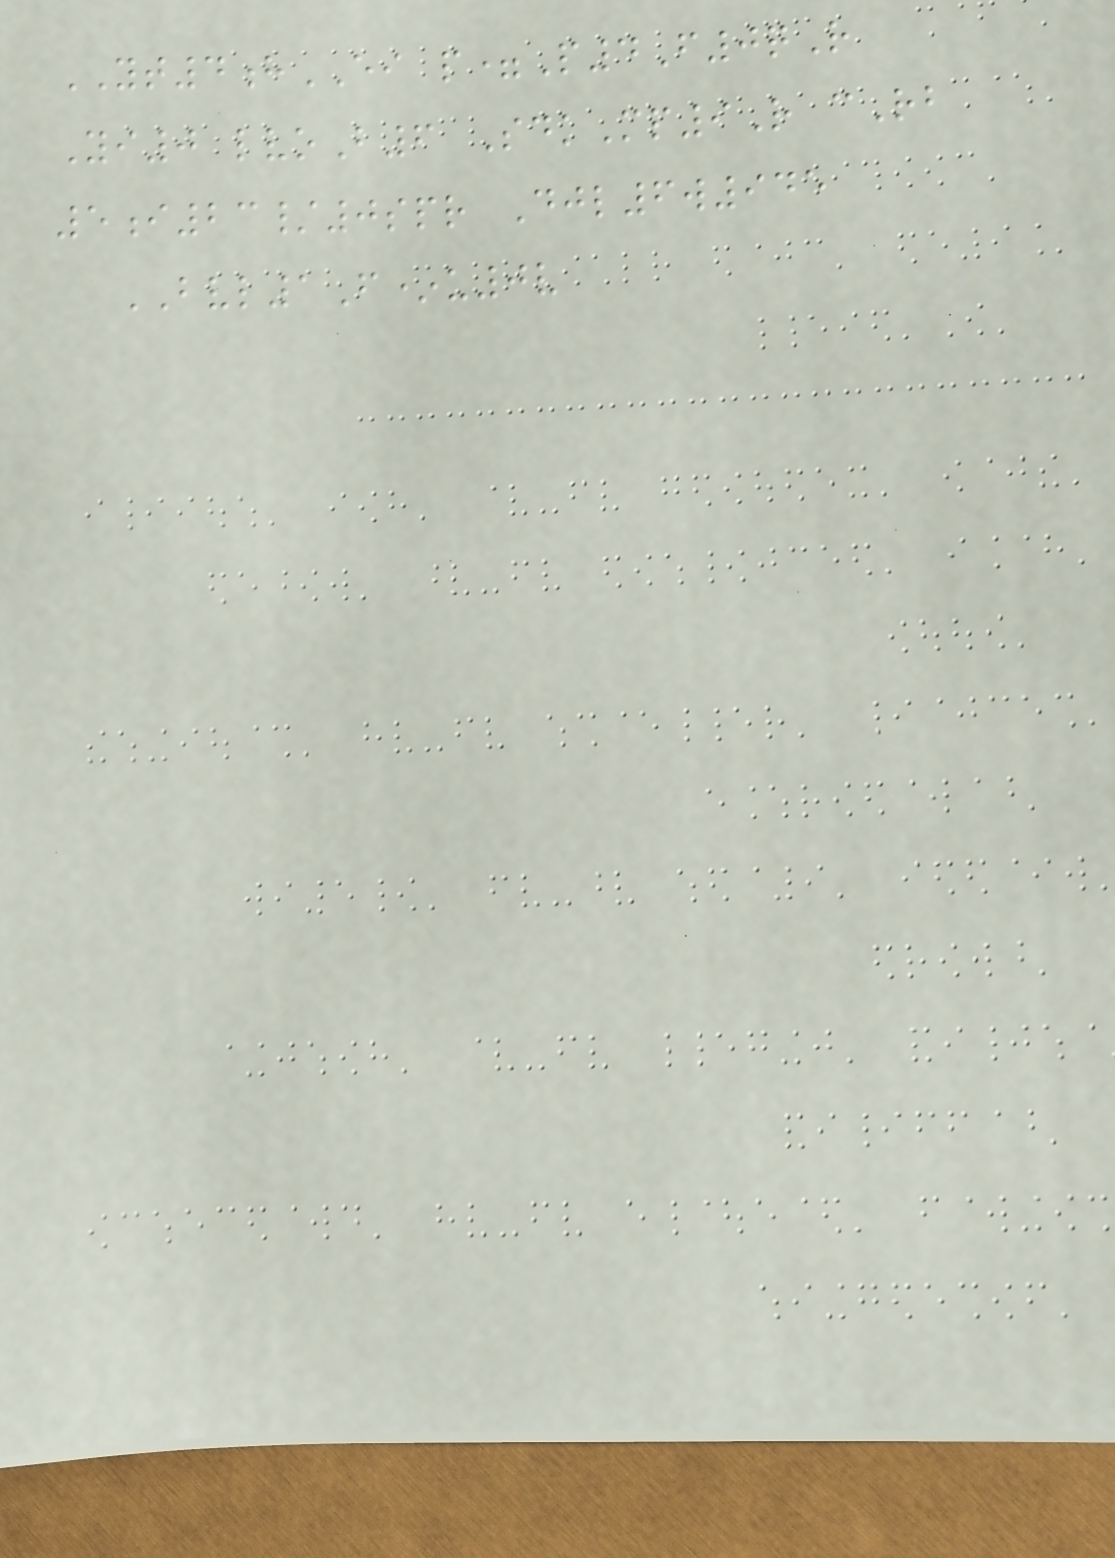YT4hEI p=P4F0qR
Yi0 lvoB6 SdkMp9R cRb
5i23/0spr Djl6w945
BVL1F*u0v
